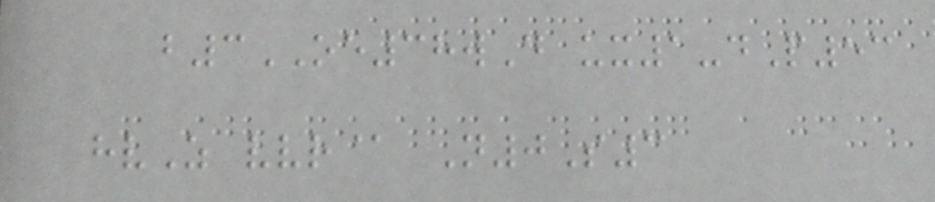b3OE38wD ux1-dP53
hvZ vvr@ N0S3
